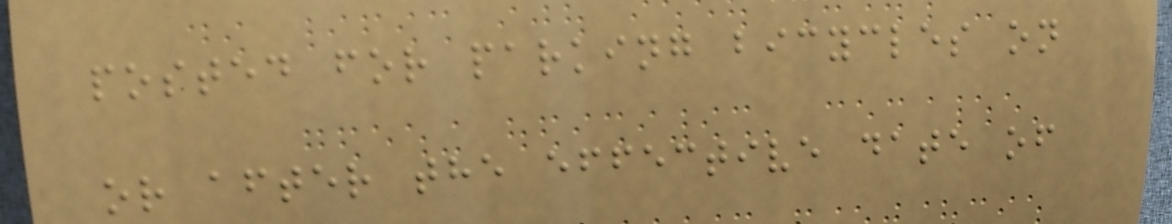posted for parking bicycles on
or after the effective date of
